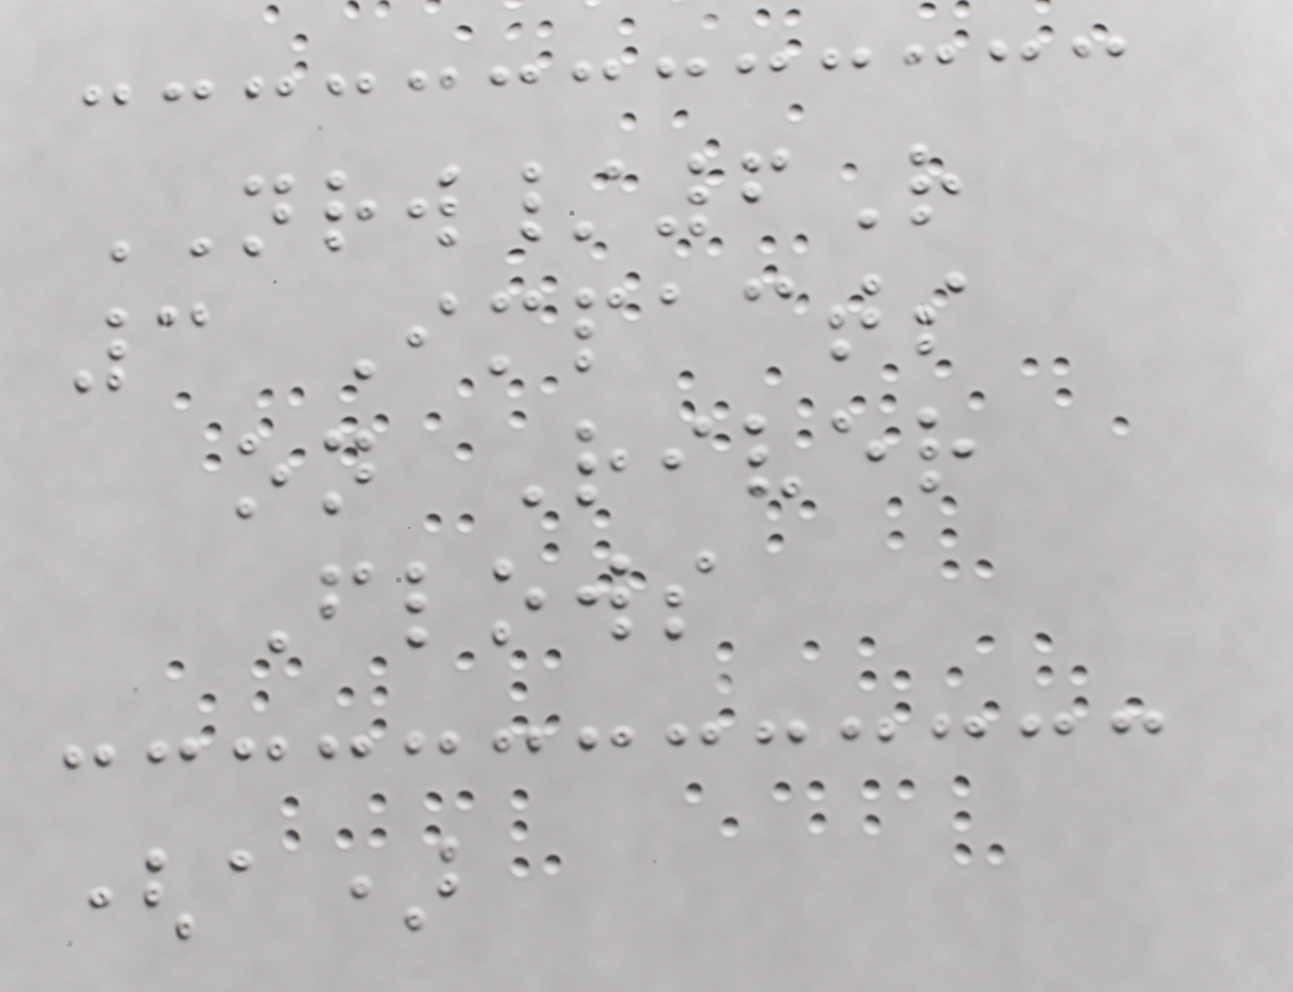NRW/6R
3 Impacts
on River
Flows
(a)
